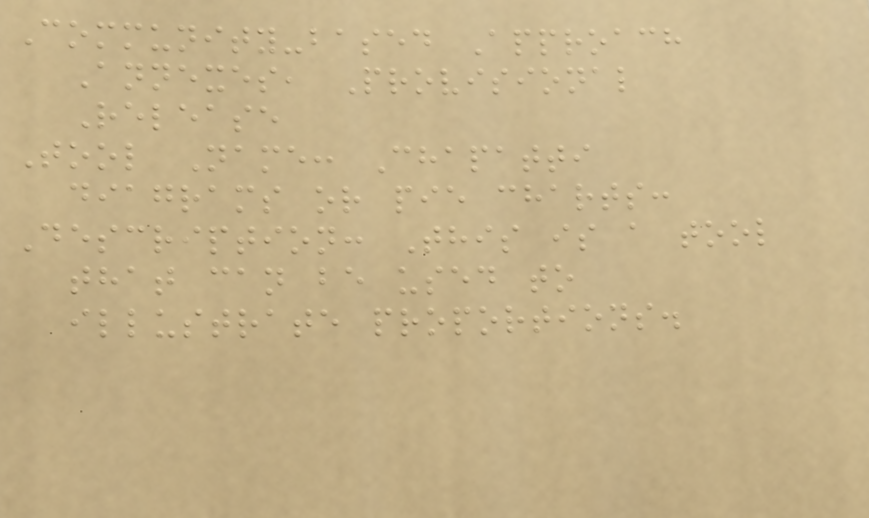Community-based Approach
Annexes, Provisional
Release
Tool Name: Chapatti
diagrams or pie charts:
Description: This is a tool
that can be used to
illustrate proportions.
